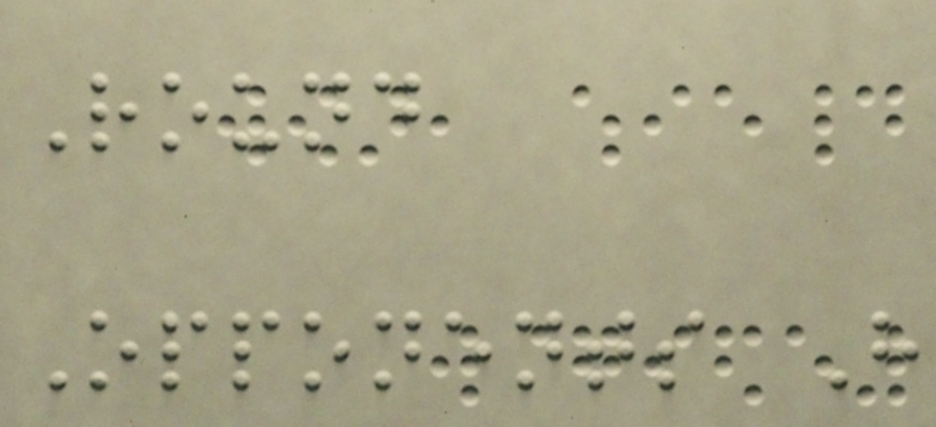Round
Opponents H
